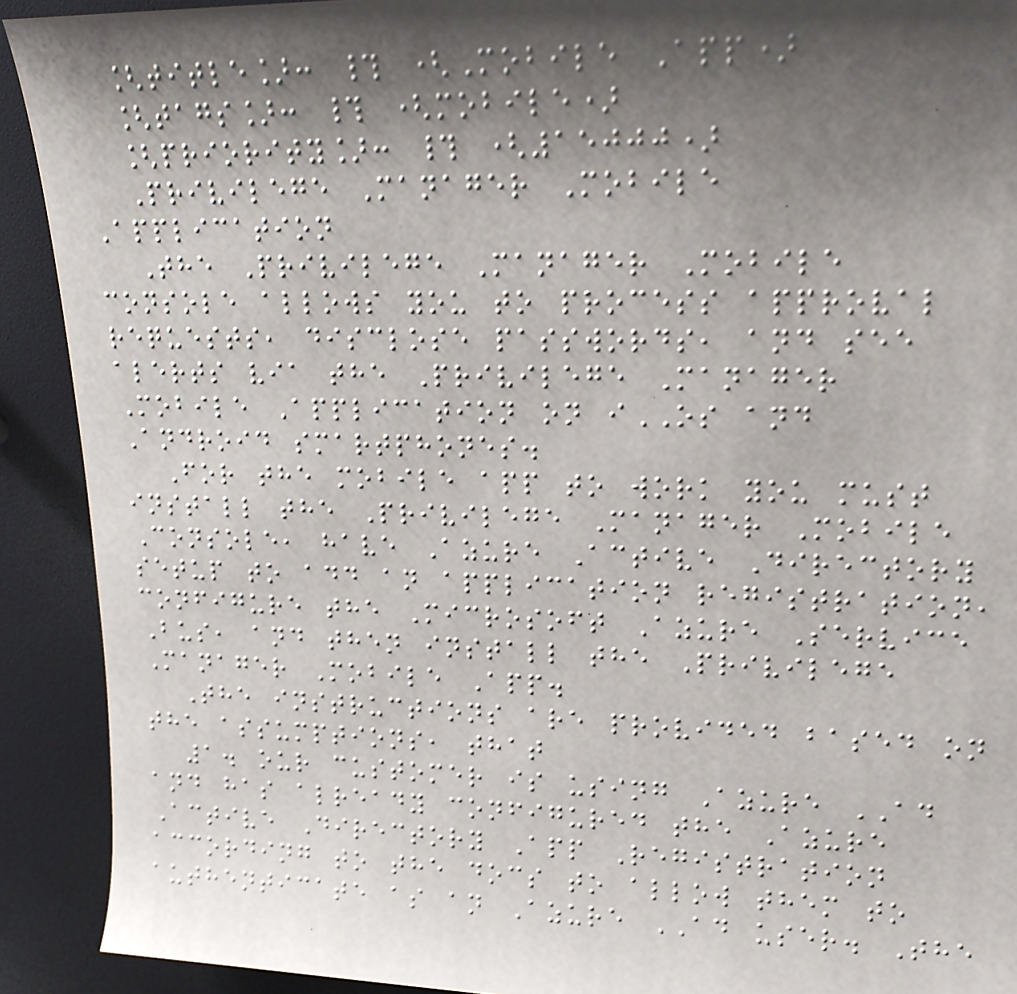[title]: # (Mobile App)
[tags]: # (mobile)
[priority]: # (15000)
Privilege Manager Mobile
Application
The Privilege Manager Mobile
console allows you to process approval
requests, disclose passwords, and see
alerts via the Privilege Manager
Mobile Application on iOS and
Android smartphones.
For the mobile app to work you must
install the Privilege Manager Mobile
Console, have Azure Active Directory
setup to add an application registration,
configure the Microsoft Azure Service
Bus, and then install the Privilege
Manager Mobile App.
The instructions are provided based on
the assumptions, that
1. our customer is using Azure AD
and has already configured the Azure
Active Directory App Registration
according to the docs to allow them to
authenticate as an Azure AD user. The
